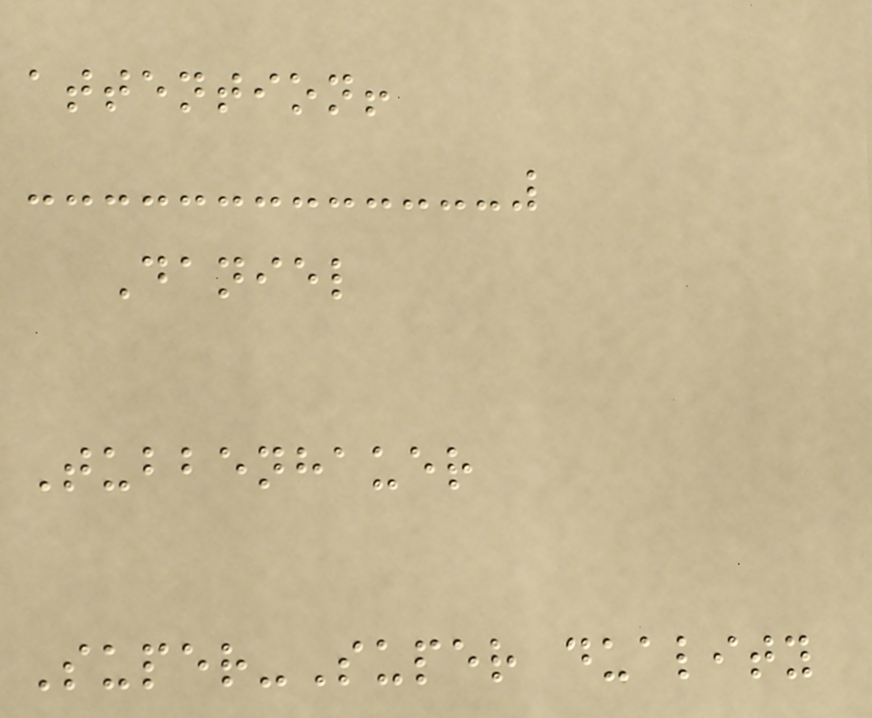attention!
Daniel
Tubbenhauer
Super-Super duality
